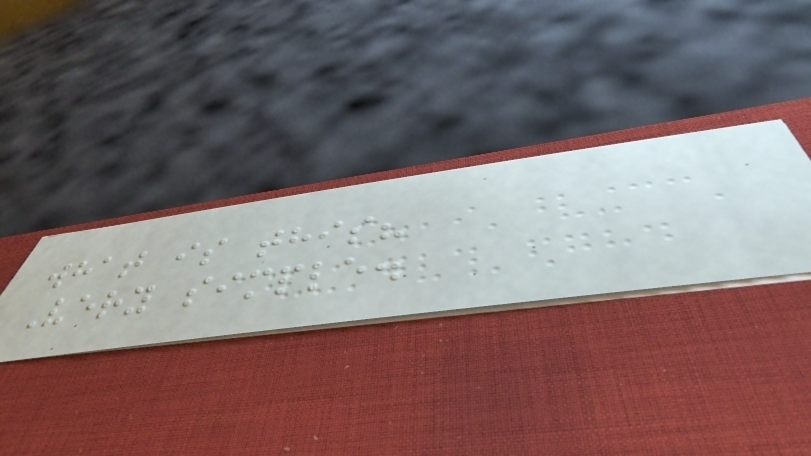what is this?
Very simple.
